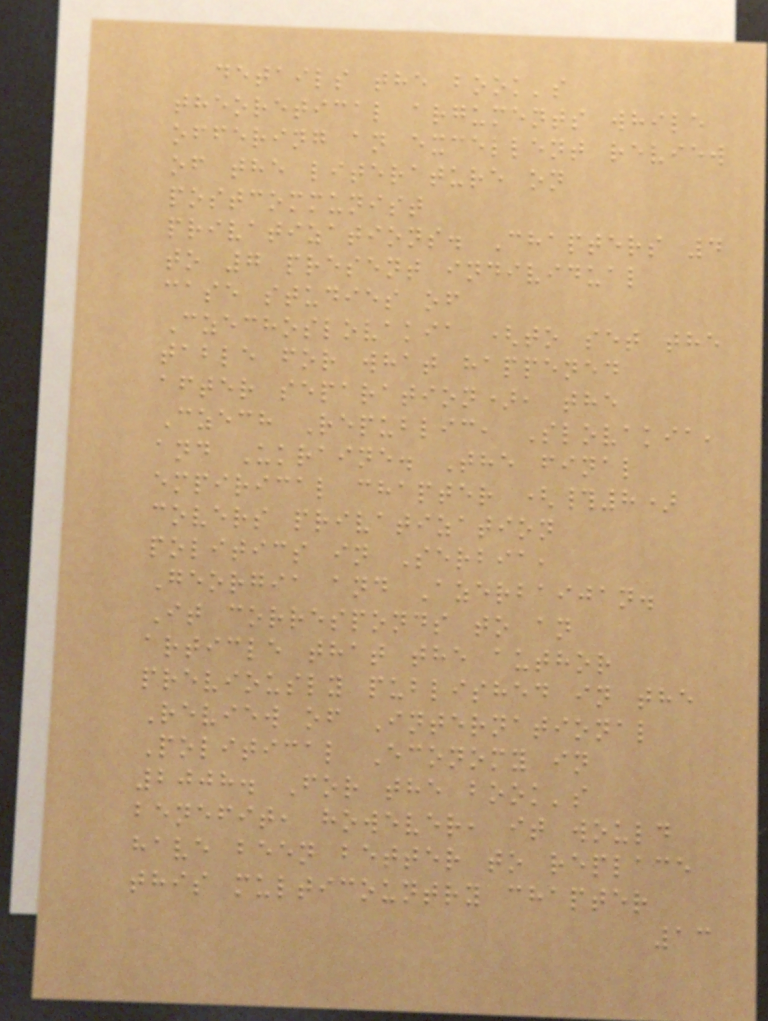details the book's
theoretical arguments while
offering an excellent review
of the literature on
postcommunist
privatizations. Chapters 4
to 7 present individual
case studies of
Czechoslovakia (to set the
table for what happened
after separation), the
Czech Republic, Slovakia,
and Ukraine. The final
empirical chapter (#8)
covers privatization
politics in Serbia,
Georgia and Azerbaijan.
It corresponds to an
article that the author
previously published in the
Review of International
Political Economy in
2008. For the book's
benefit, however, it would
have been better to replace
this multicountry chapter
13
